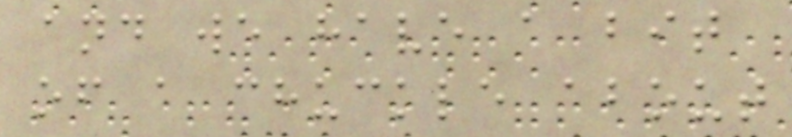and we have a bit
of a chuckle about
